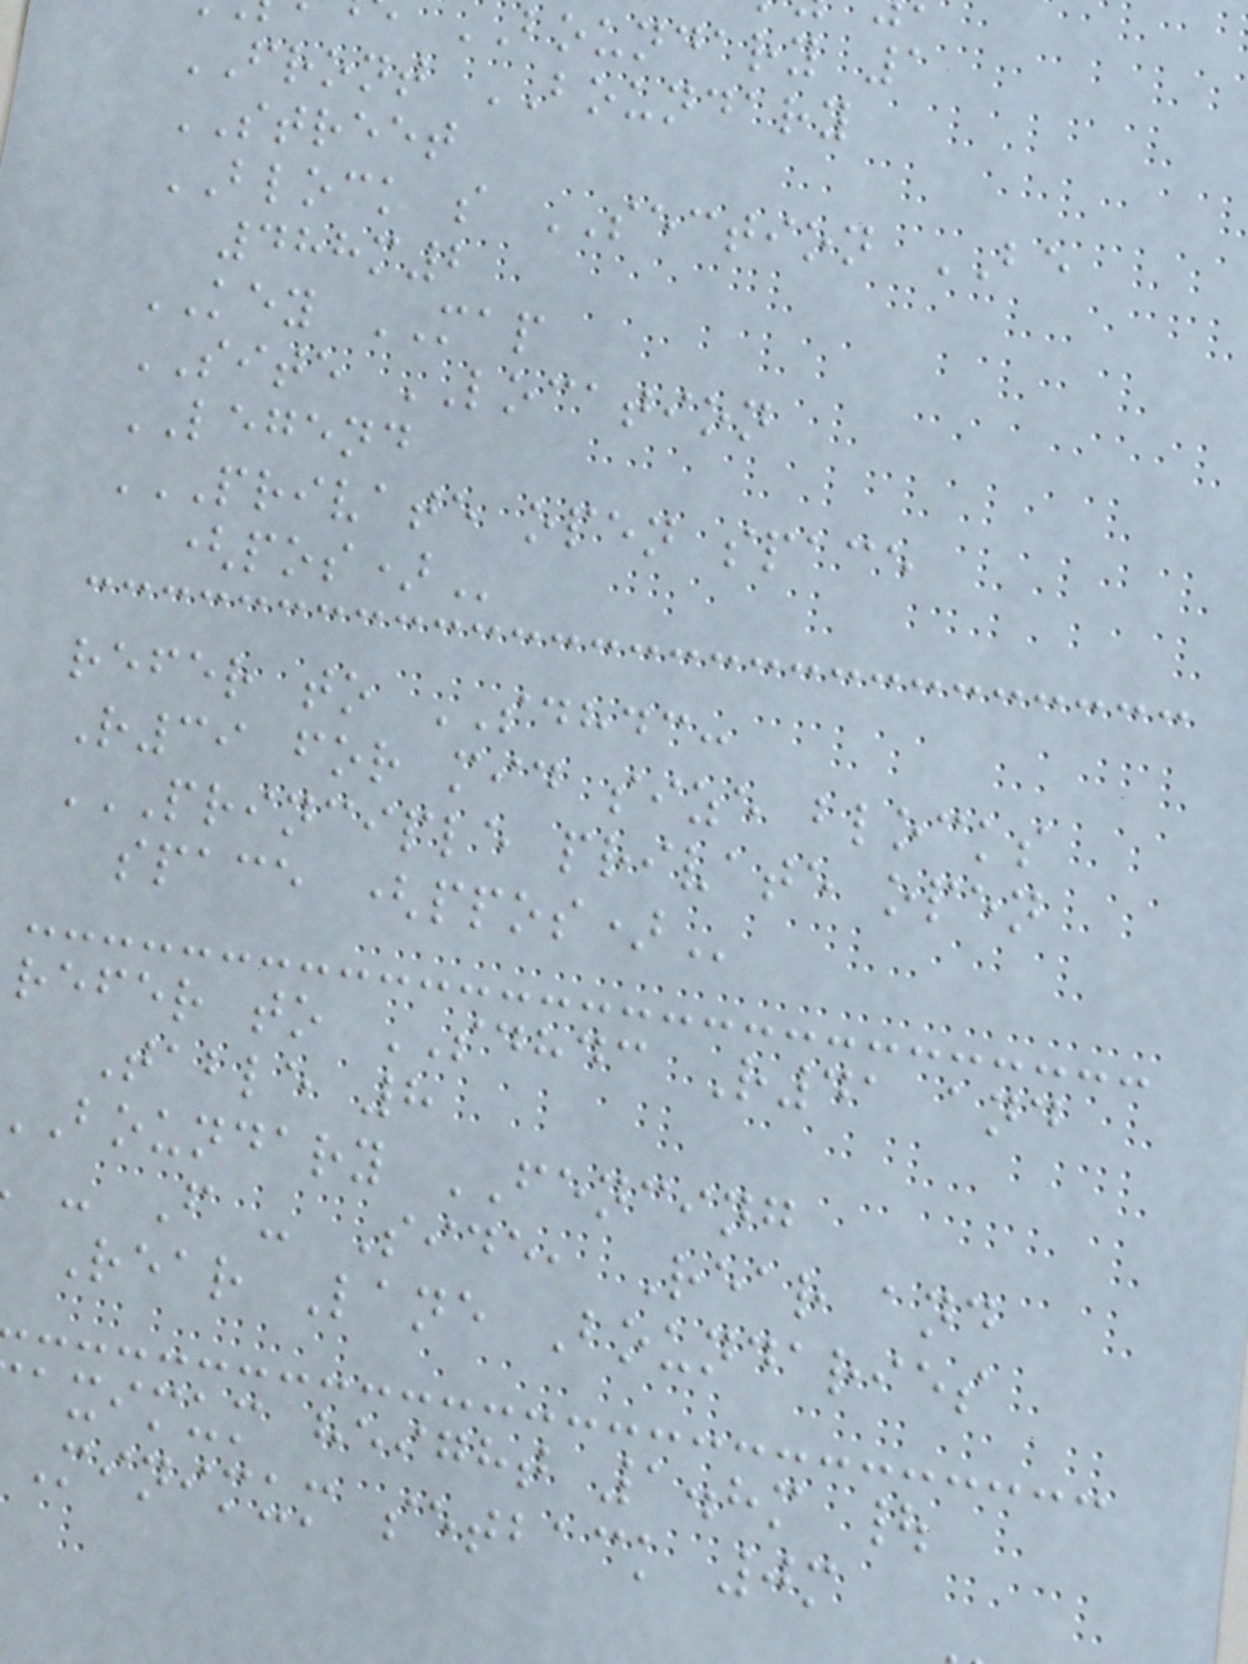boundary 1
FRONT BOUNDARY
STREET
BLOCK s SECTION BE
488m2
KEY MAP
SITE LOCATION
LEGEND
PRIVATE OPEN SPACE
refer to SDHDC:
R39 for mid size blocks
PRINCIPLE PRIVATE OPEN
space
refer to SDHDC R41 and
Table 8
boundary FENCING
- F - Side, Rear and
Rear Lane Boundaries
aximum height 1.8m |
Minimum setback 0m
